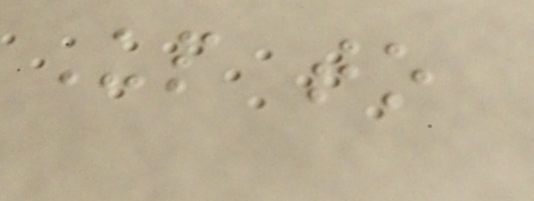Up to
